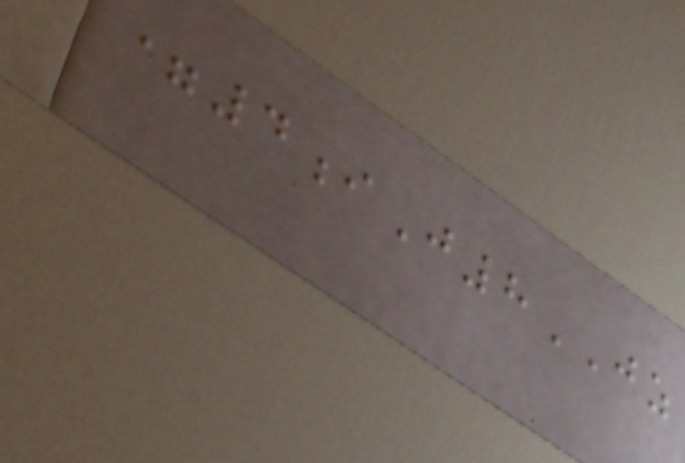=4iJ8JZ
